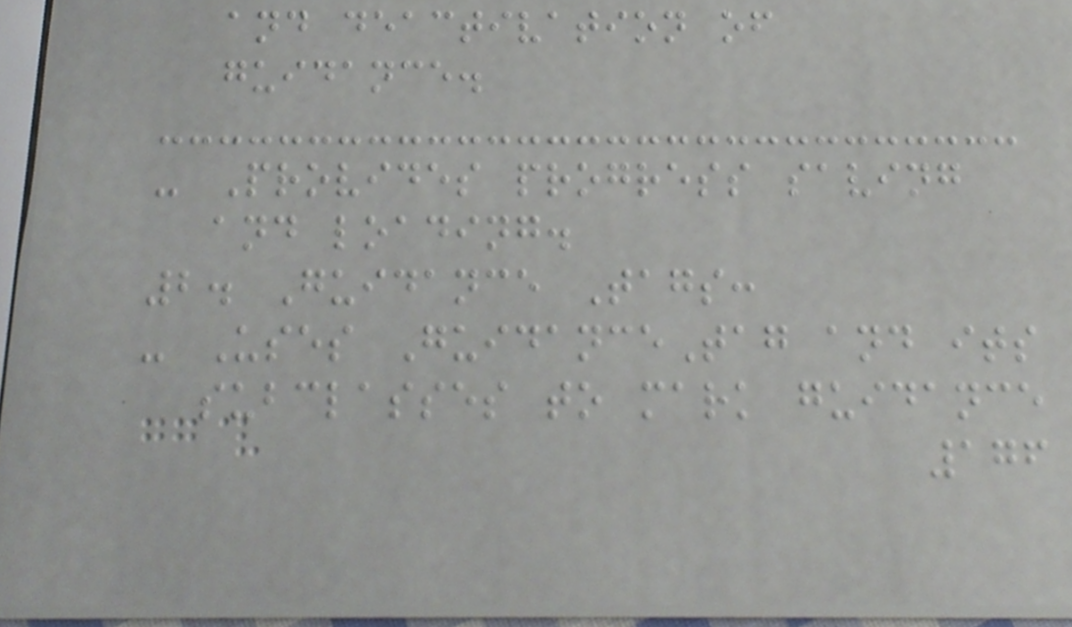and deactivation of
guidance.
- Provides progress saving
and loading.
2. Guidance Tags:
- Uses GuidanceTag and its
subclasses to mark guidance
176
